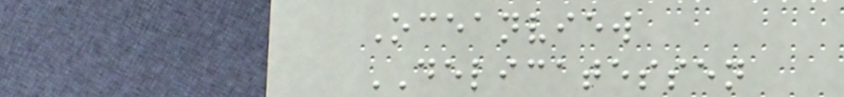Oceanview
DELICATESSEN
